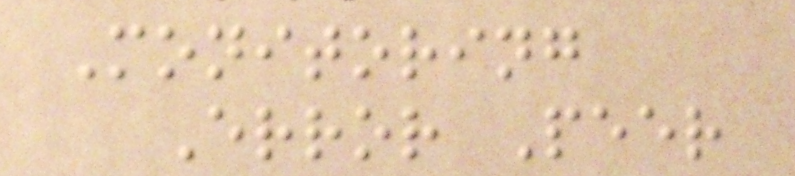Monitoring
Error Peer
